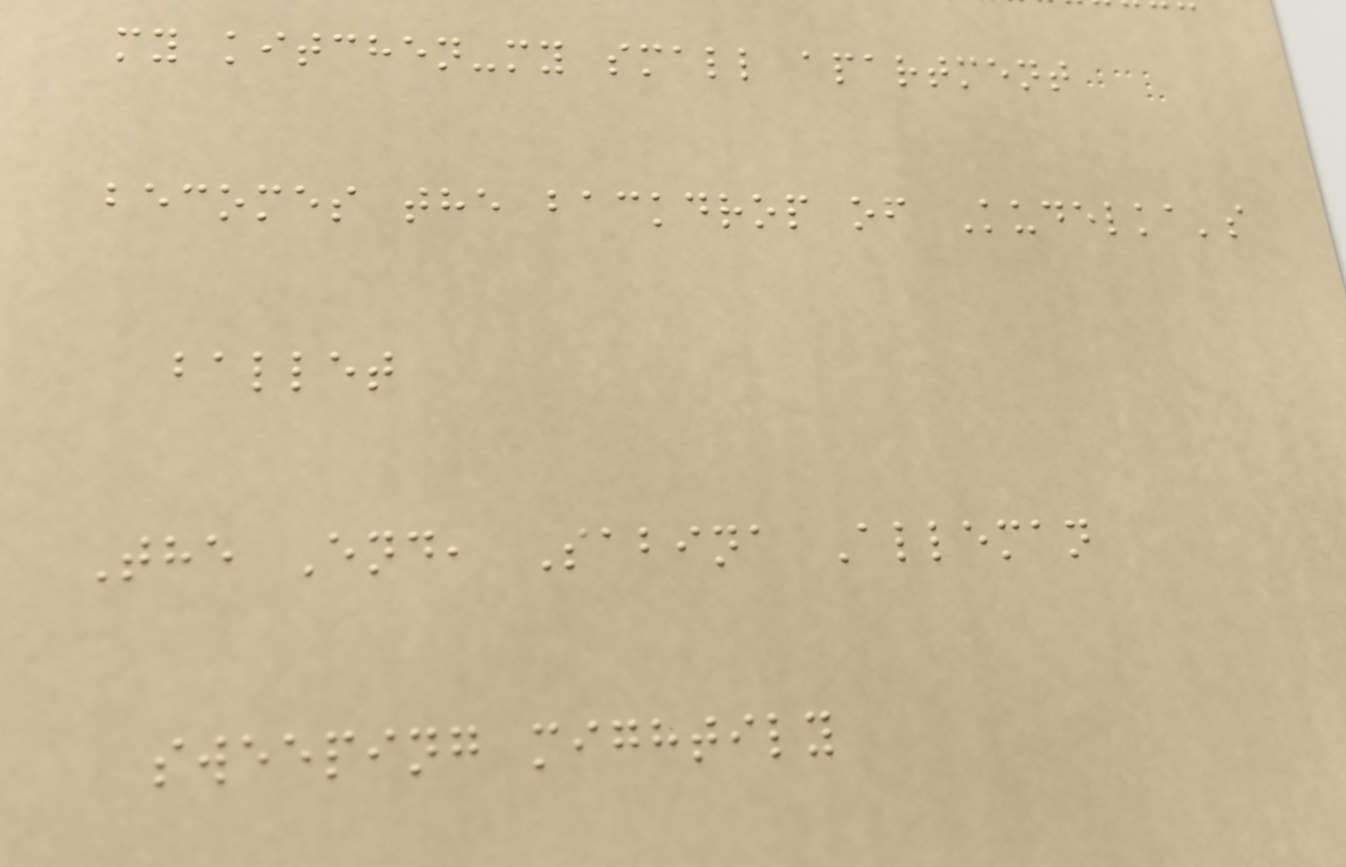my kitchen-my small apartment
becomes the backdrop of Kudelka's
ballet
The End, Sabina Alleman
sweeping mightily
